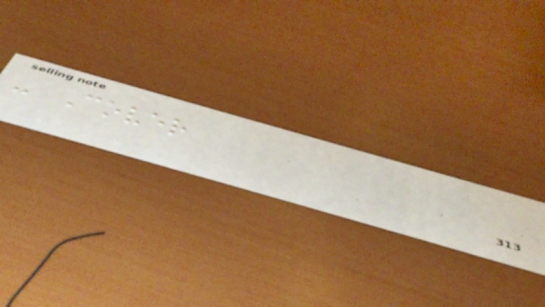- Cover
